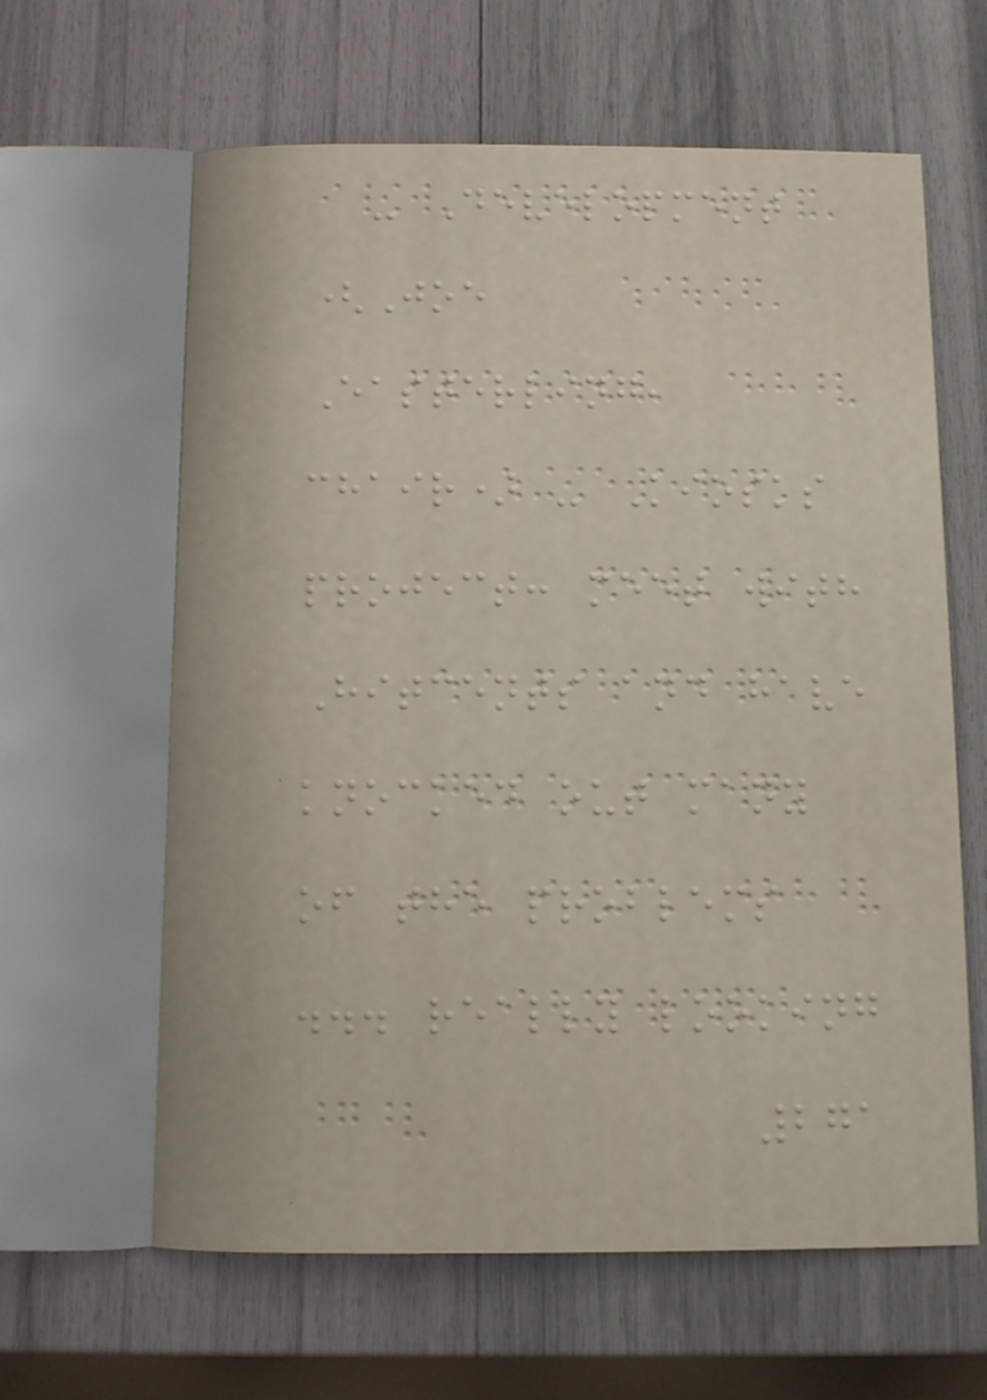- Development
(Joe
Easterling,
chair) - Kiosks
project: meet with
Hitcents and have
knocked out many
of the problems
... really looking
271
